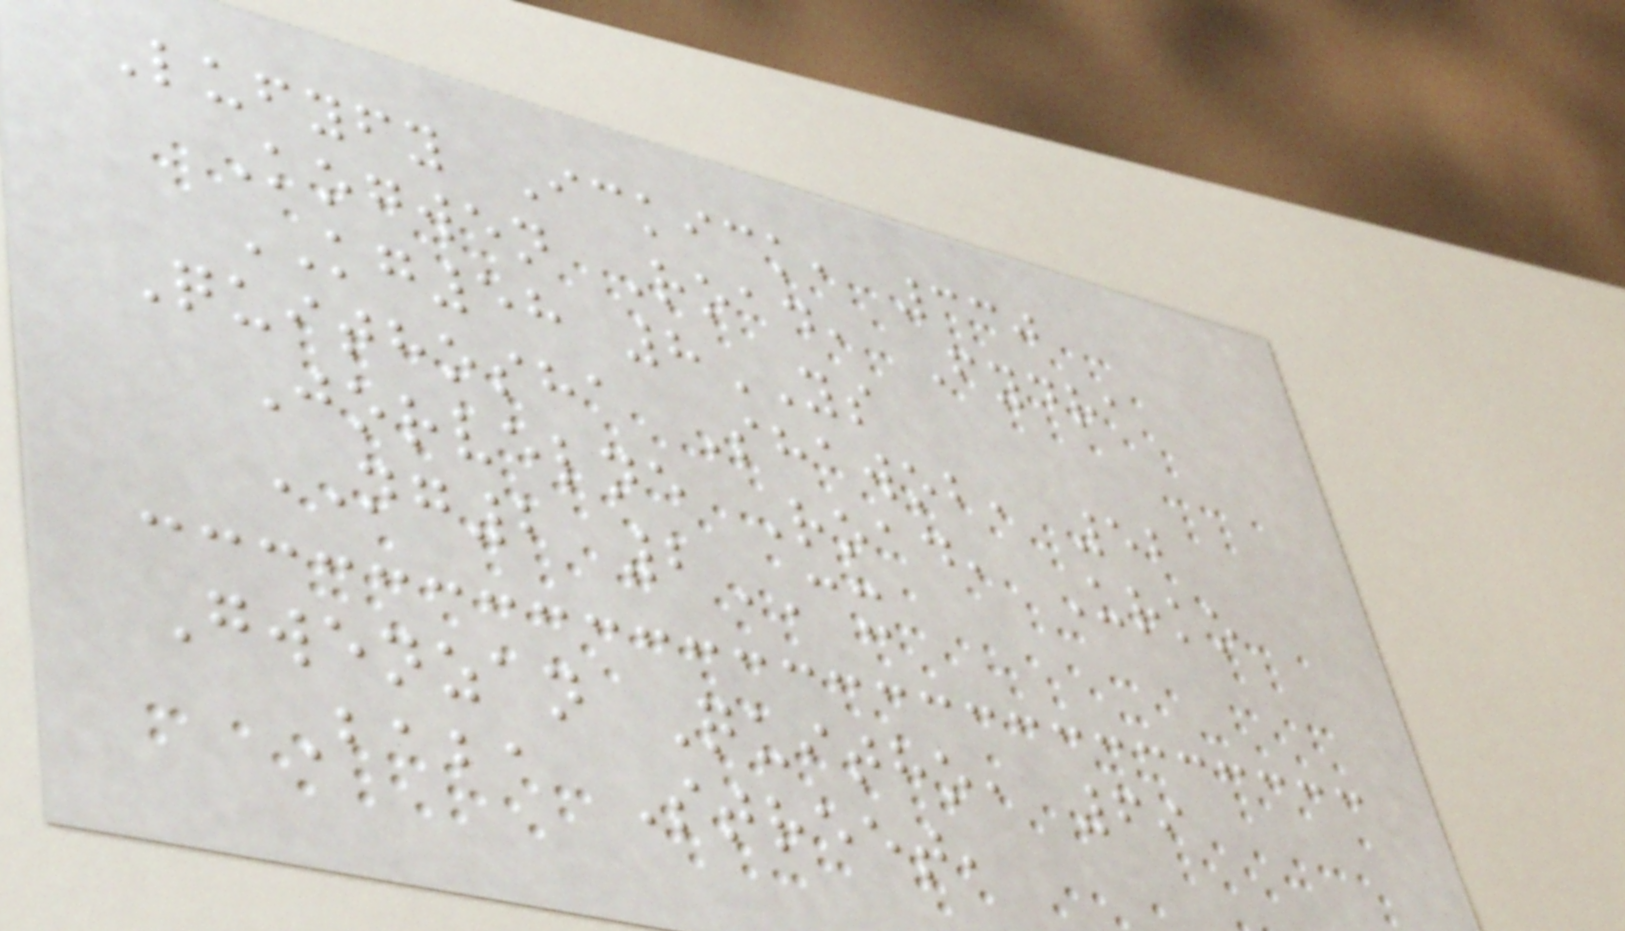Lufyfy Ickick, 330
Kogwen Road, Fydra
KG58 8YS
Quithosha Shawob, 52
Jorvelne Road, Urko
NG2 2CX
Gwenzan Quitho, 69
Baba Street,
